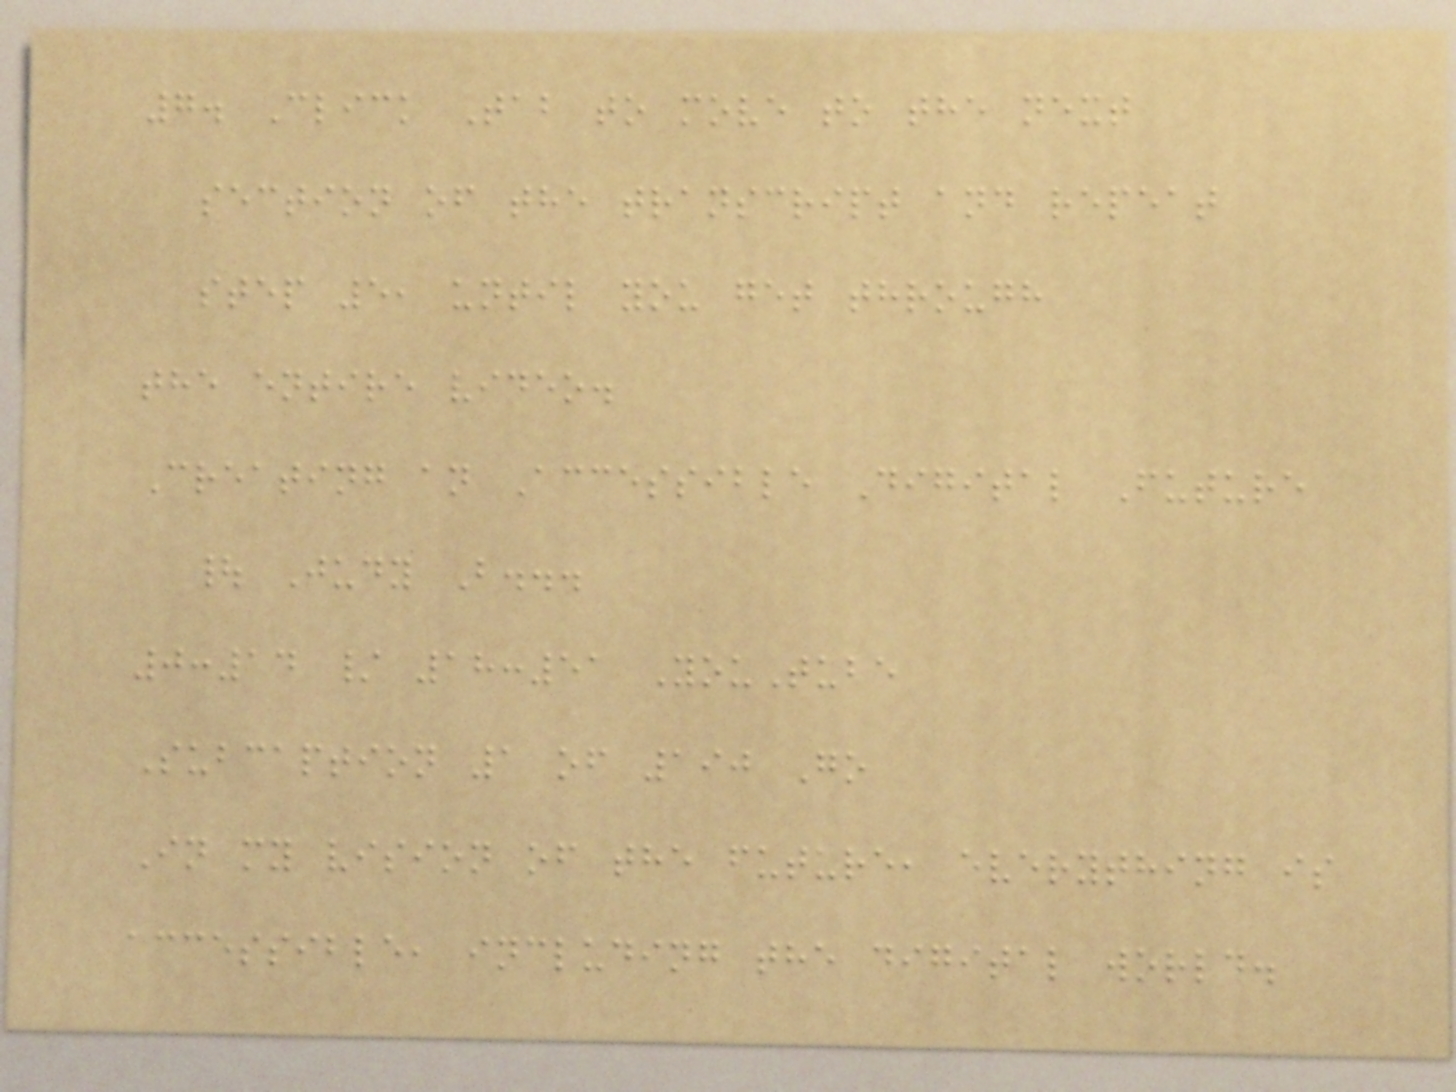7. Click Tab to move to the next
section of the transcript and repeat
step 5, until you get through
the entire video.
Creating an Accessible Digital Future
| Judy B...
0:14 / 18:51 YouTube
Subcaption 1 of 190 Go
In my vision of the future, everything is
accessible, including the digital world.
